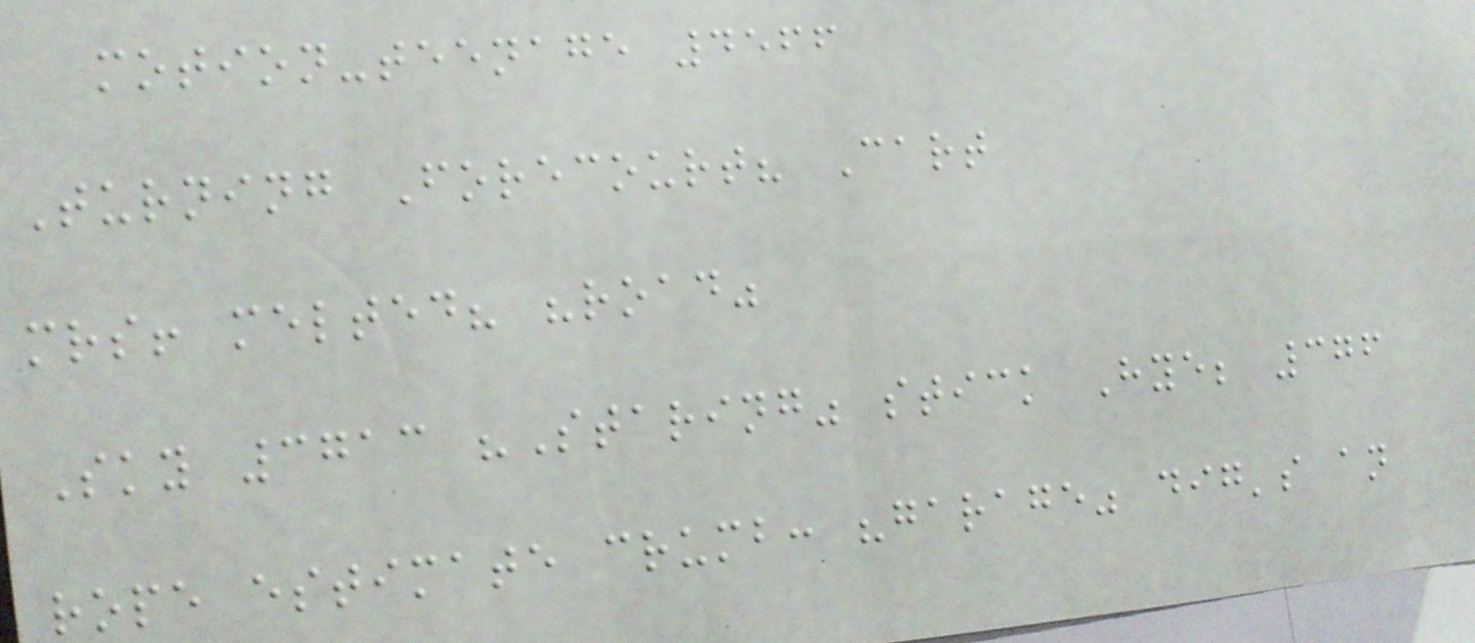motion-teenage 4566
Turning Forecourt? Cart
mrs! melted? "road"
Sky 3713 "Staring" stick Hye; 376
rope estimate crumb: "garage" dig's an
